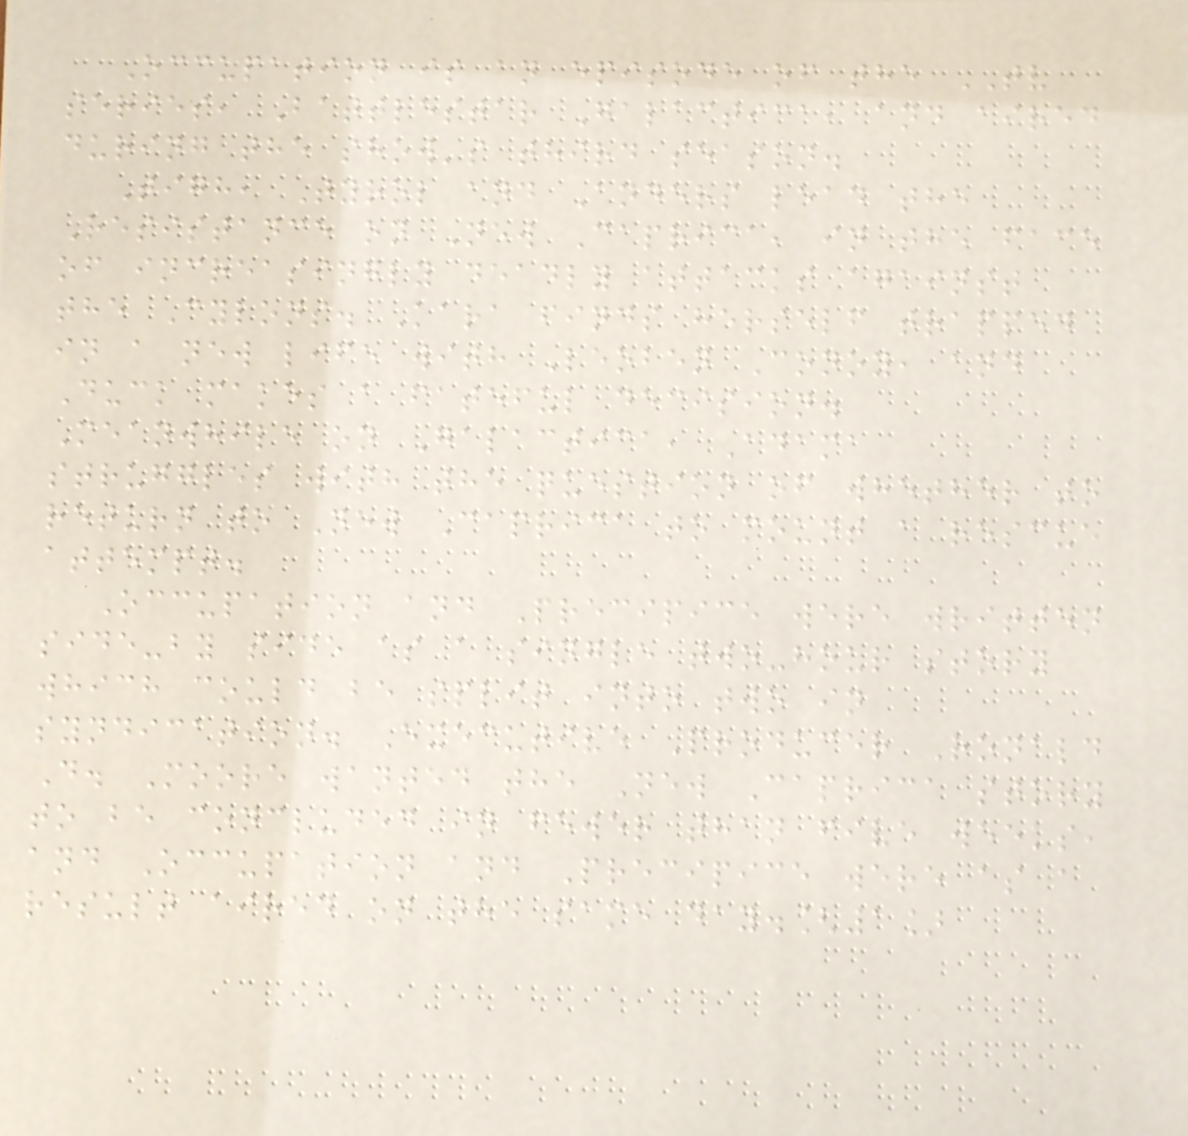Occupation is an episode of the TV
series, Battlestar Galactica, and aired
during the show's third season.
Tigh, Tyrol and Anders lead the
Resistance on New Caprica, in the face
of increasingly deadly attacks against
the Cylons. Kara finds herself trapped
in a new life with Leoben Conoy, and
Duck makes a fateful decision.
Meanwhile on Galactica, Adama
struggles with the question of whether to
return to New Caprica to mount a rescue
attempt.
Occupation and Precipice were written
side-by side as a single two-hour story
which could be split into two in
syndication. Executive Producer Ronald
D. Moore wanted the New Caprica story
to be concluded in fewer than five weeks,
and Occupation and Precipice were as a
result aired on the same day.[1]
